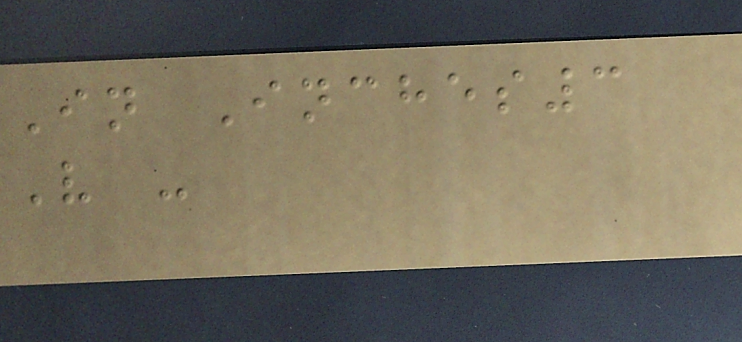In Inches3
V -
